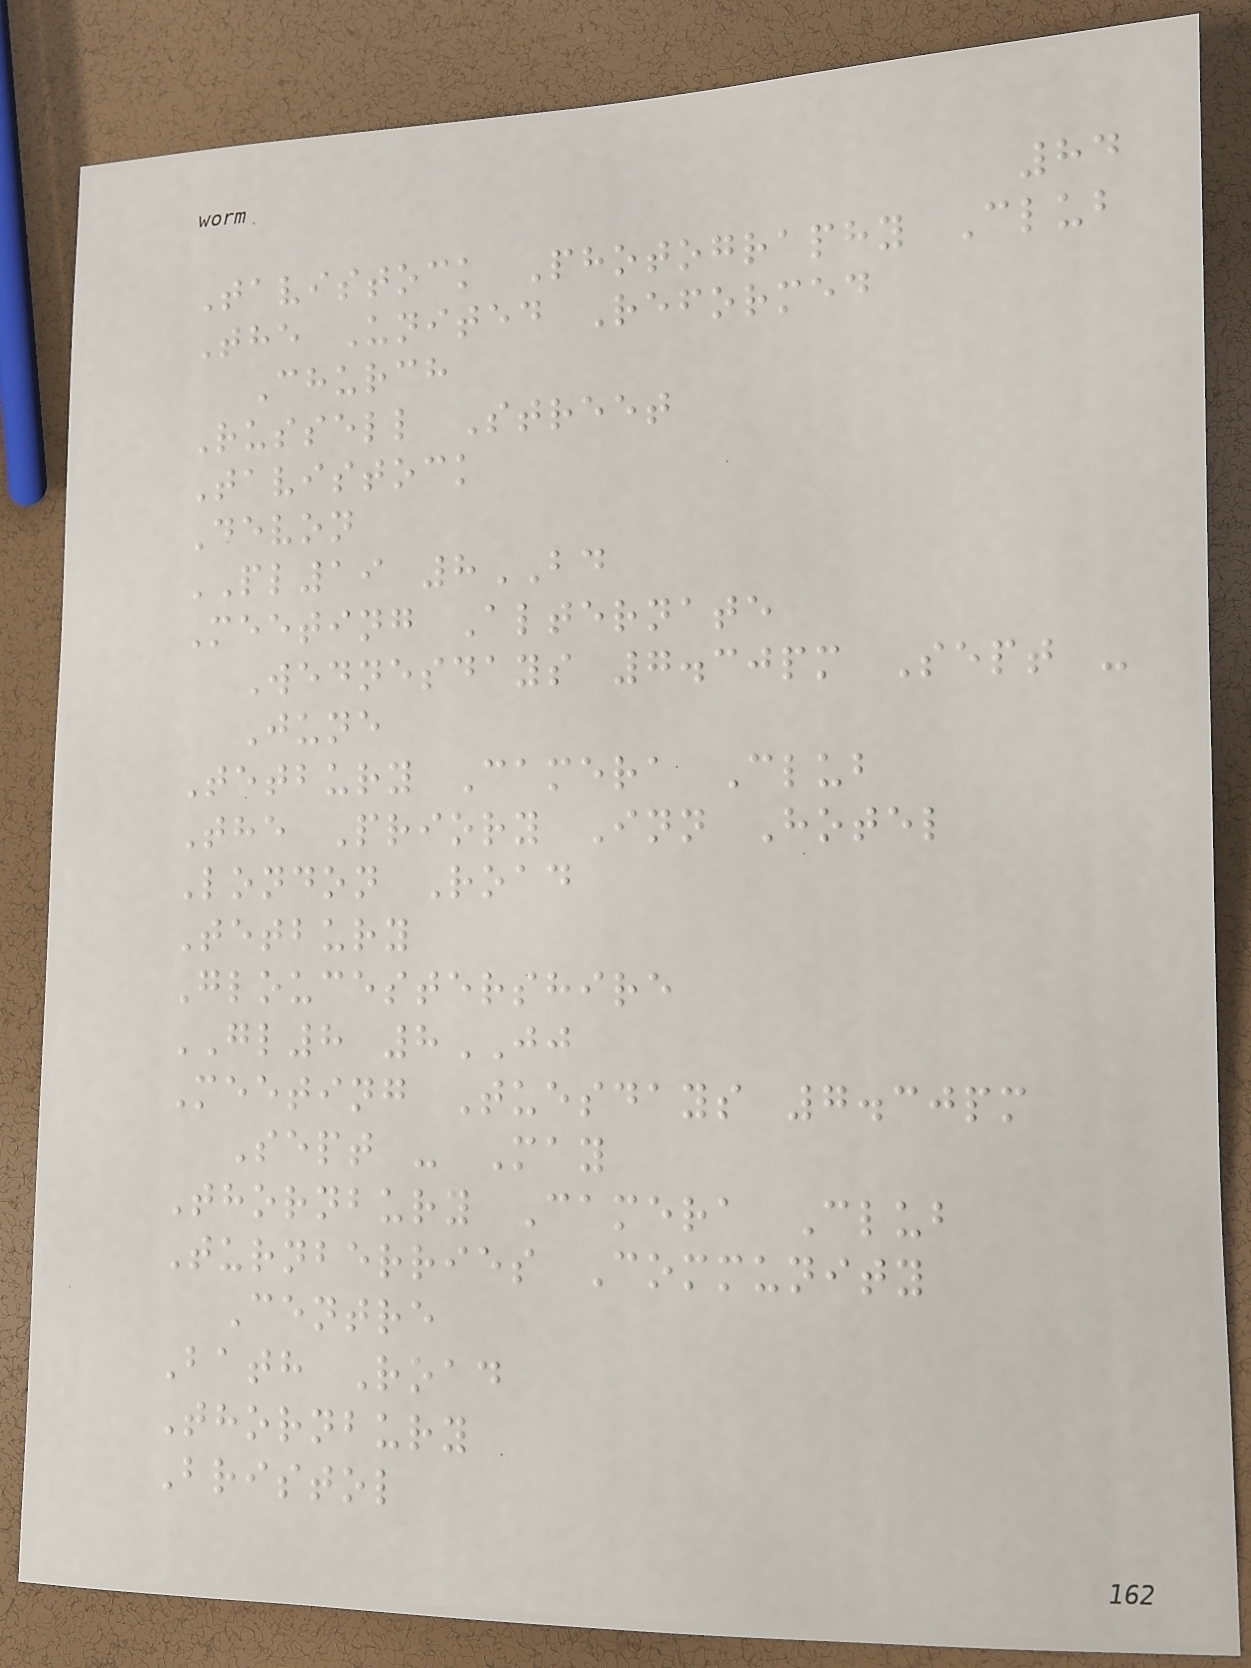84
Tavistock Photography Club
The United Reformed
Church
Russell Street
Tavistock
Devon
PL19 8BD
Meeting Alternate
Wednesdays 7.30pm Sept -
June
Tetbury Camera Club
The Priory Inn Hotel
London Road
Tetbury
Gloucestershire
GL8 8JJ
Meeting Tuesdays 7.30pm
Sept - May
Thornbury Camera Club
Turnberries Community
Centre
Bath Road
Thornbury
Bristol
